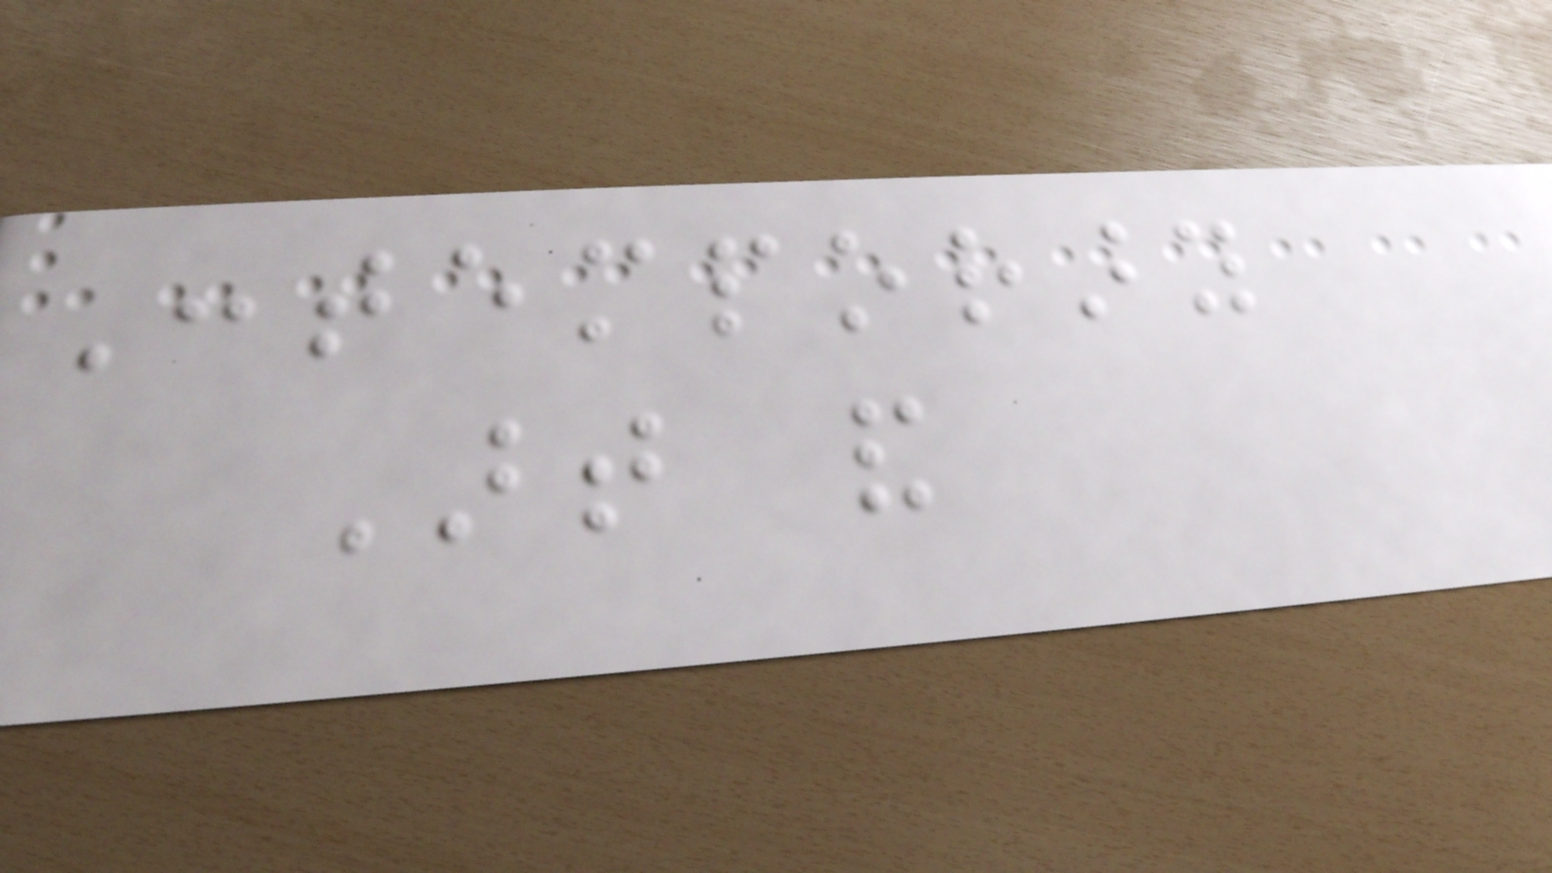Contemporary
Art and
